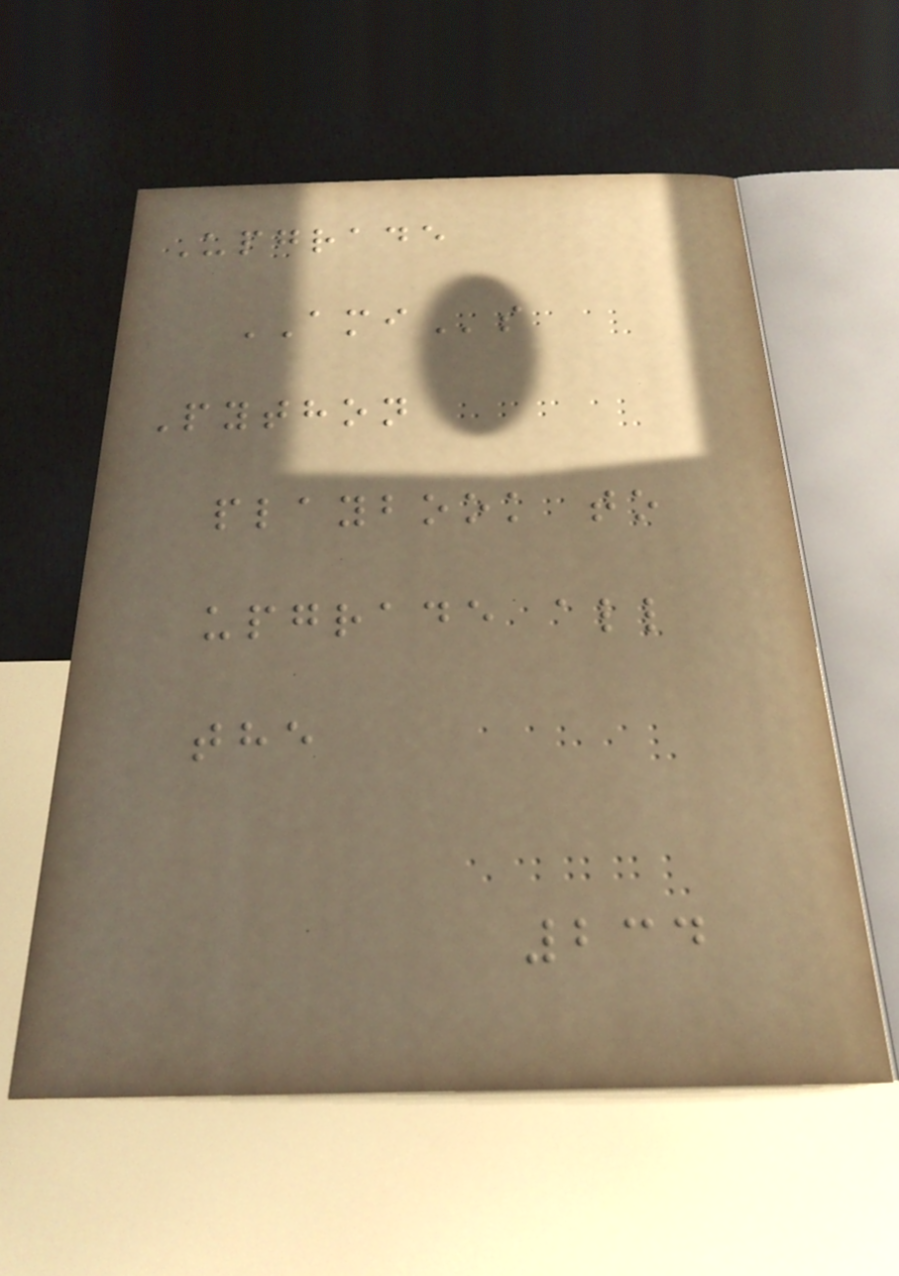Upgrade
AMIs
Python
playbook to
upgrade all
the
234
